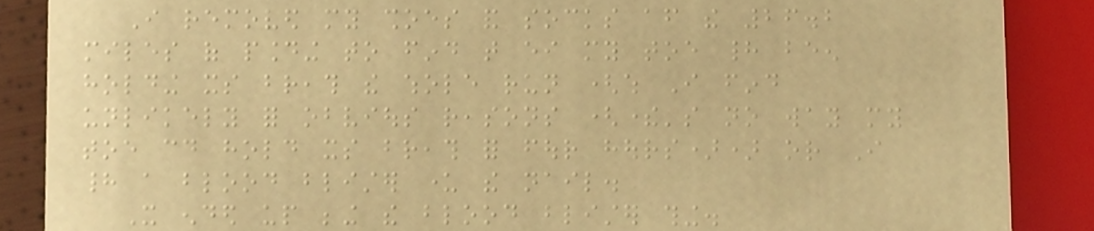I removed my shoes and socks after the 26.2
miles of pounding to find that either my toe had been
holding its breath the whole run (which I find
unlikely for obvious reasons (there's no way my
toe could hold its breath for four hours)) or I
had a blood blister under the nail.
It ended up being the blood blister thing.
